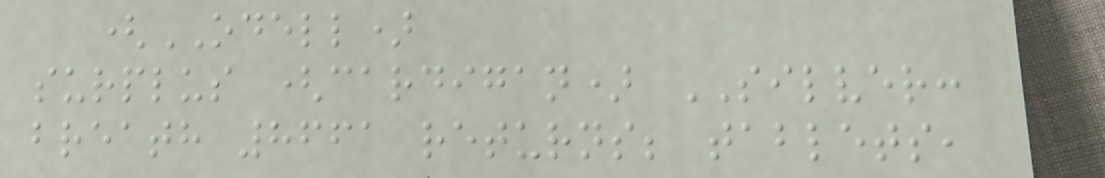(ODELL)
surplus (cardigan) SILVER:
breath 8661 returns; tablets,
